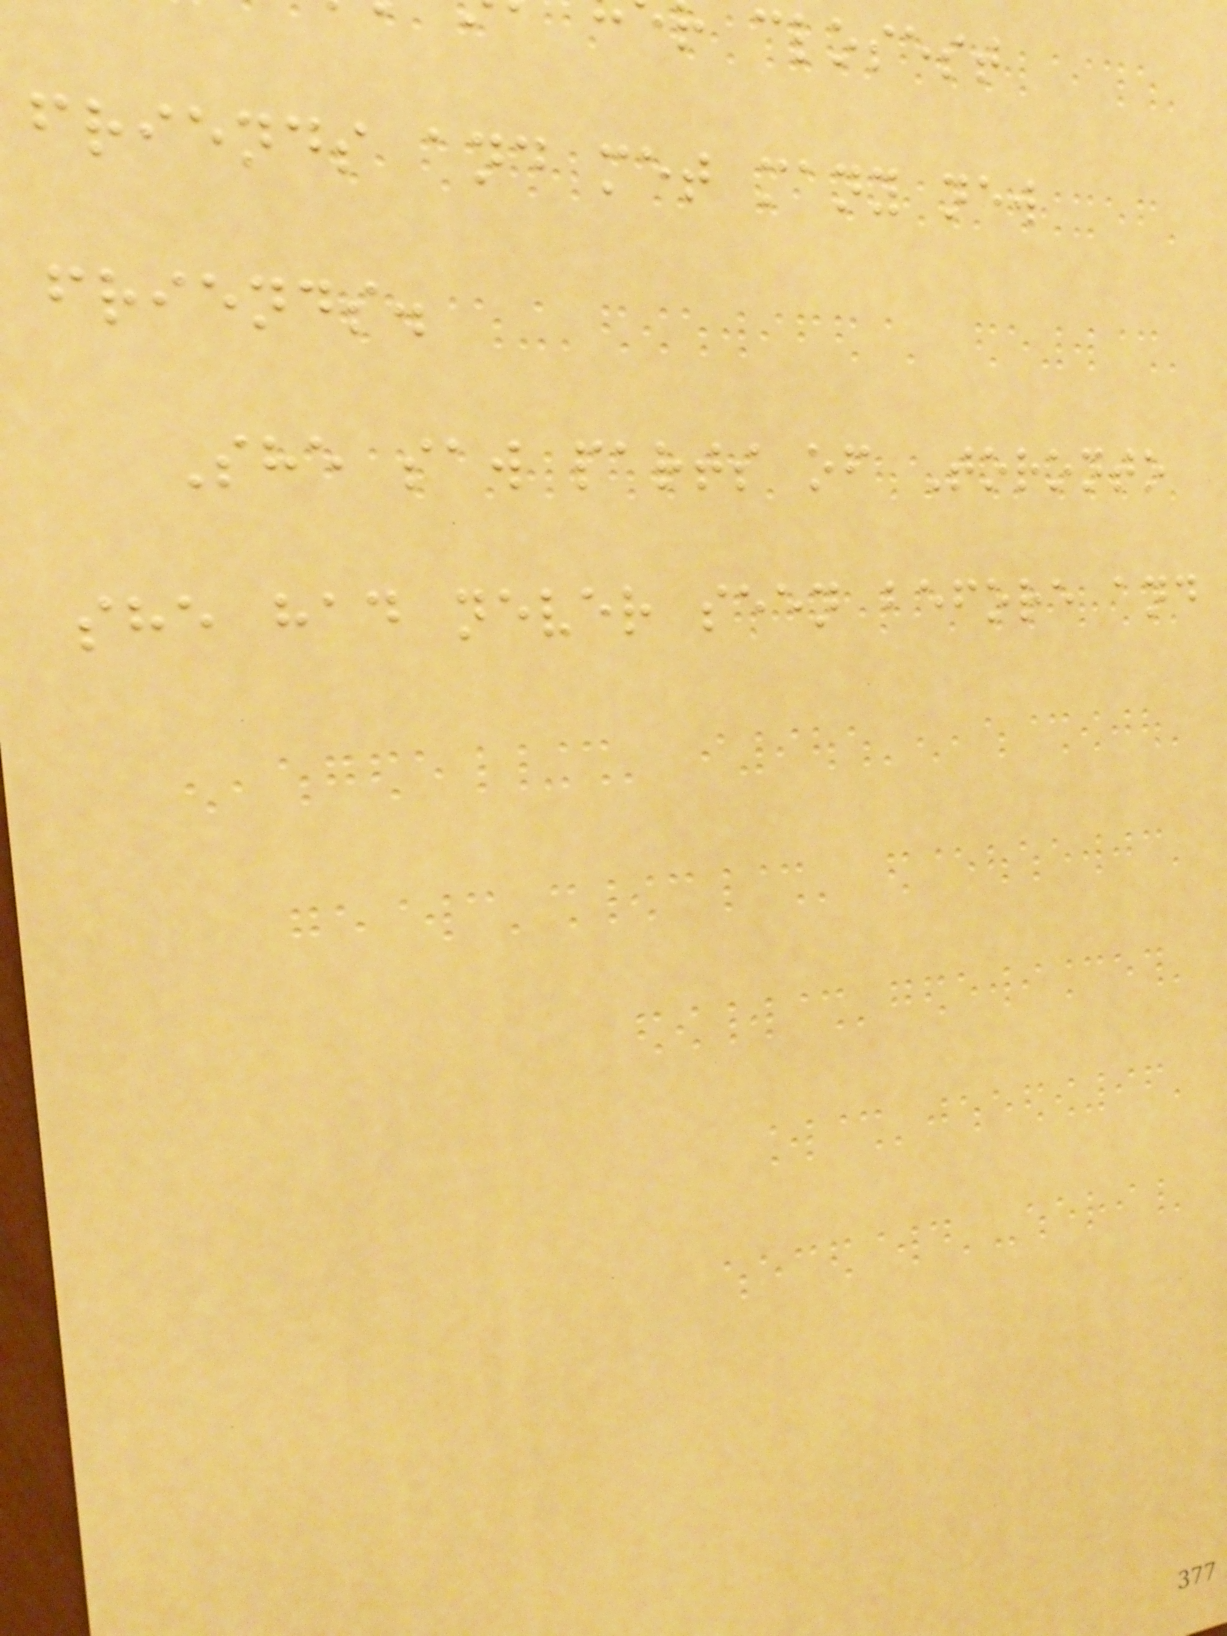closest
friends and met many new
friends.
She saw parts of Toronto
she had never seen before and
